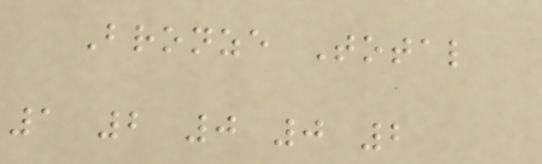Bronze Total
1 2 0 0 2
